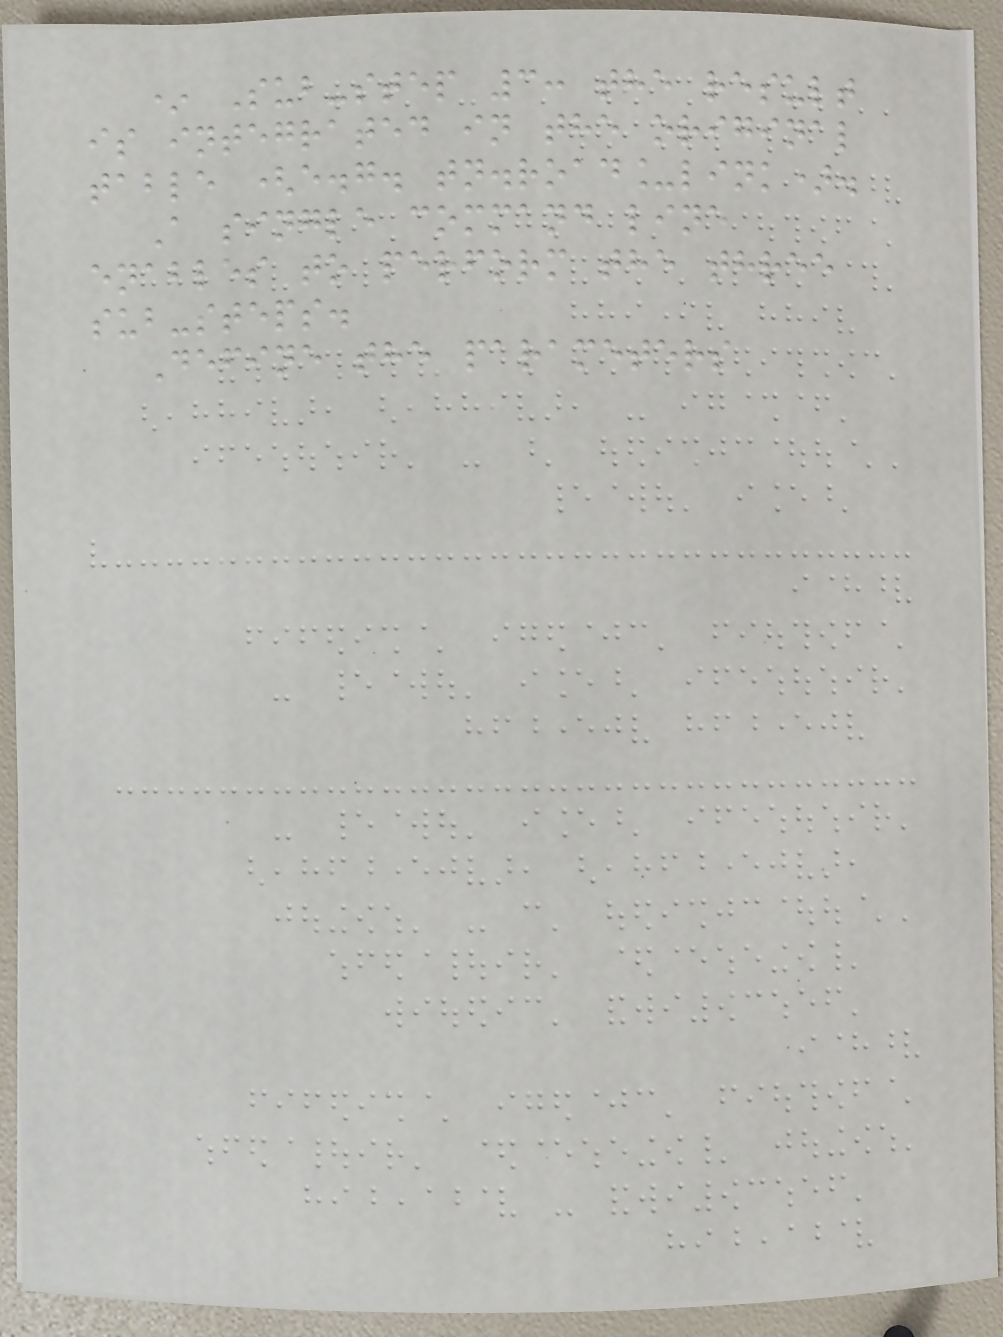* Sub-step 3: the result
is integrated in the original
table (e.g. tn.road_link).
A single command line
enables to perform the three
sub-steps.
Define the parameters
